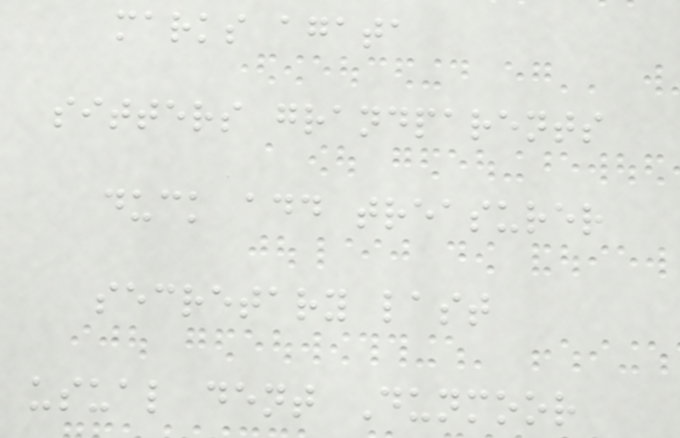marks agata
sitters grandparents
duck add treasurer
secretary last
usual dent Dunmoor
